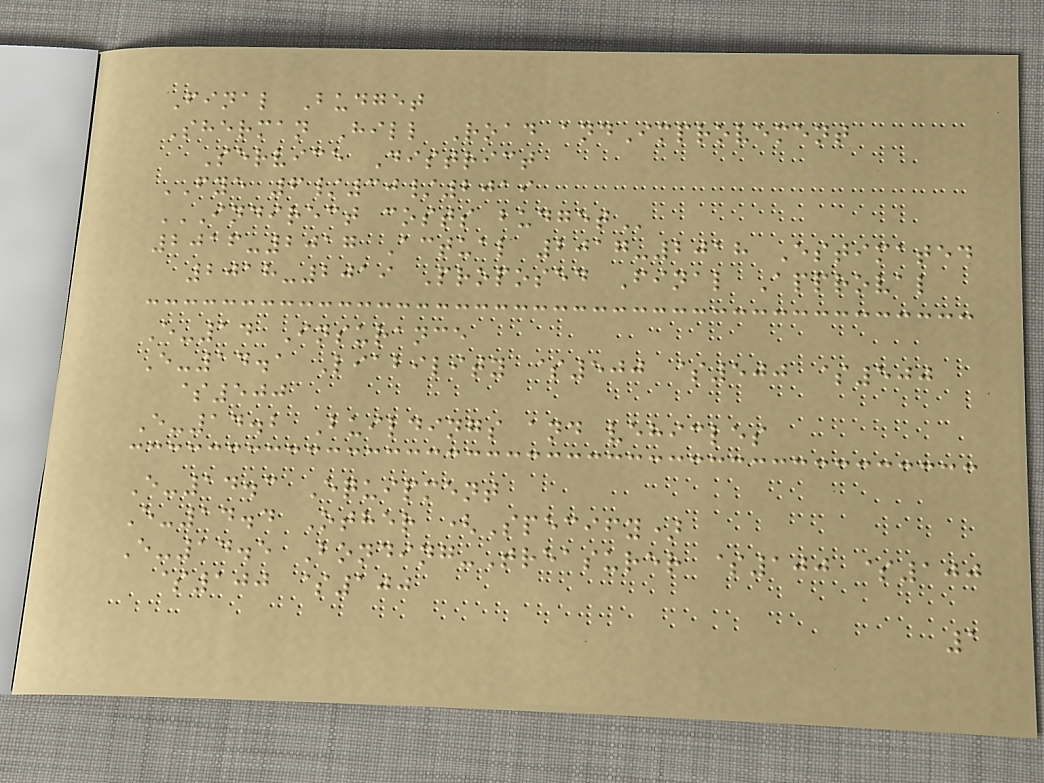Final Budget
Sherman Hill Road andImprovement
Service District
FYE 6/30/2019
INDIRECT COSTS BUDGET
2016-2017 Actual 2017-2018 Estimated
2018-2019 Proposed Final Approval
E-14 Insurance
E-14.1 Liability $500 $500 $500
$500
E-14.2 Buildings and vehicles
E-14.3 Equipment
E-14.4 Other (Specify)
E-14.5 Bonding-Treasurer $100 $100
$100 $100
1
